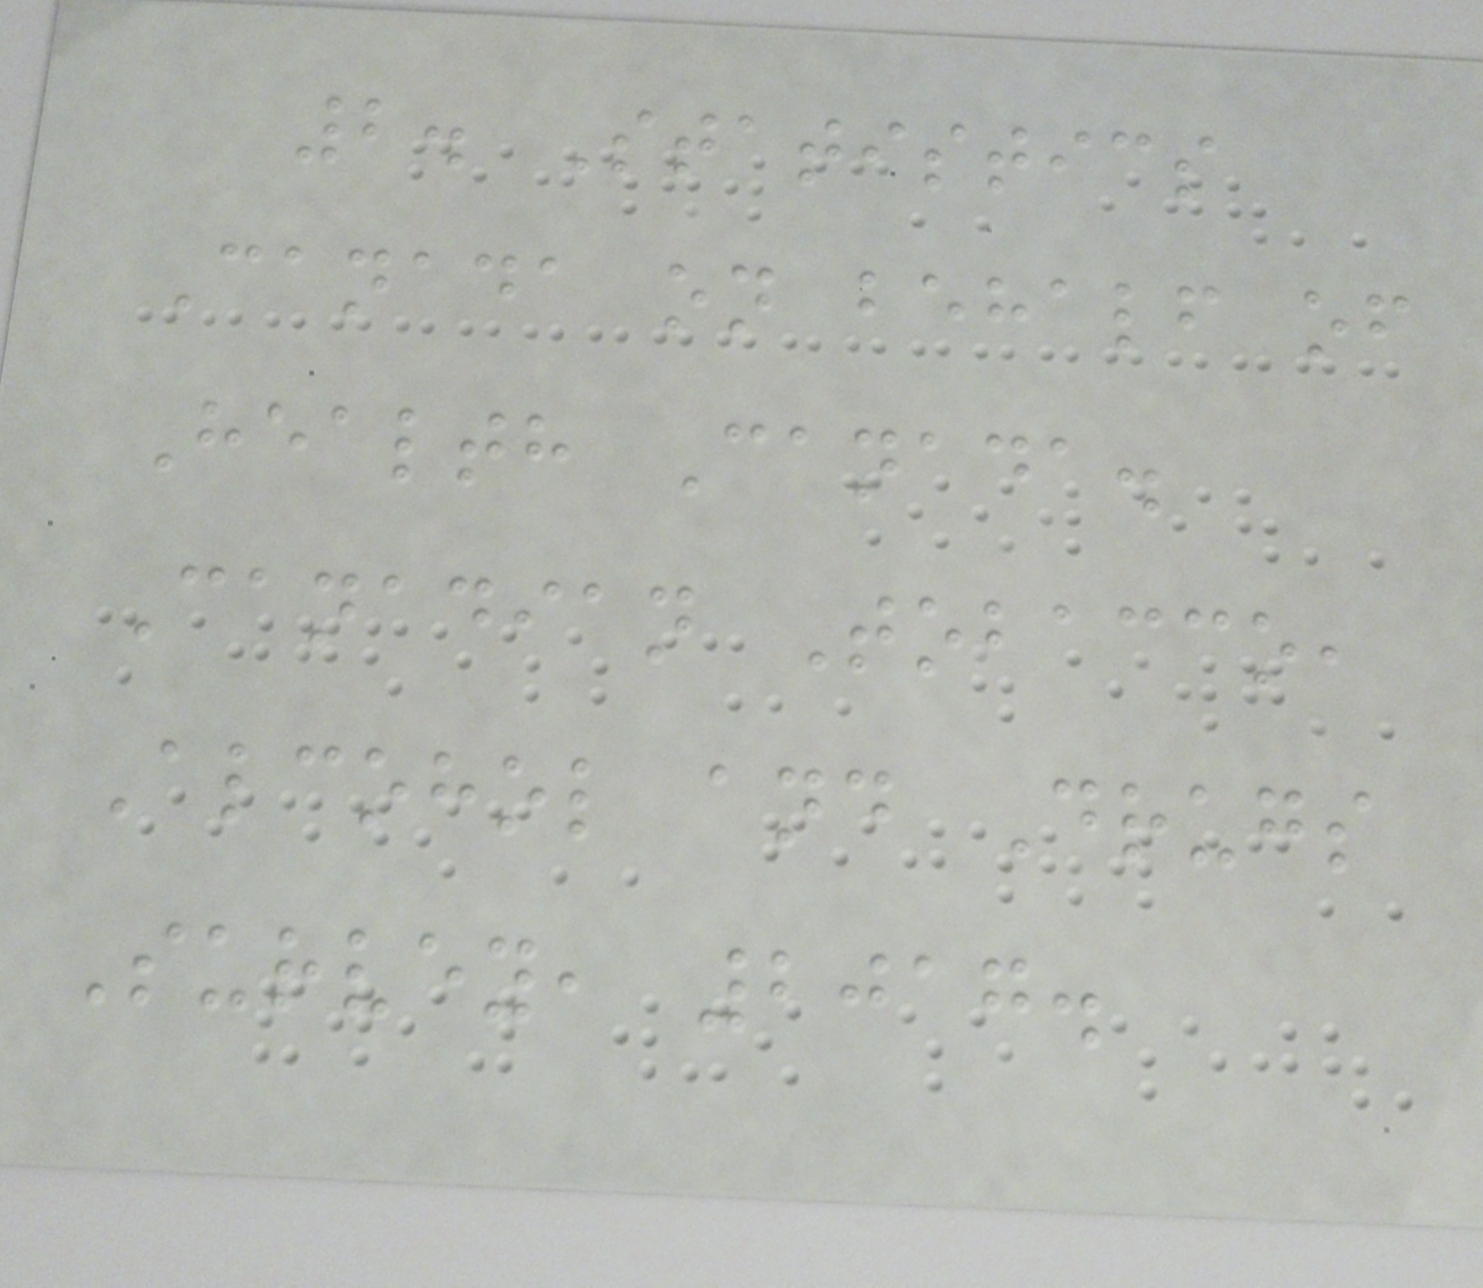2. Statistics
Canada on behalf of
Health Canada.
Canadian Tobacco,
Alcohol and Drugs
Survey, 2017.
